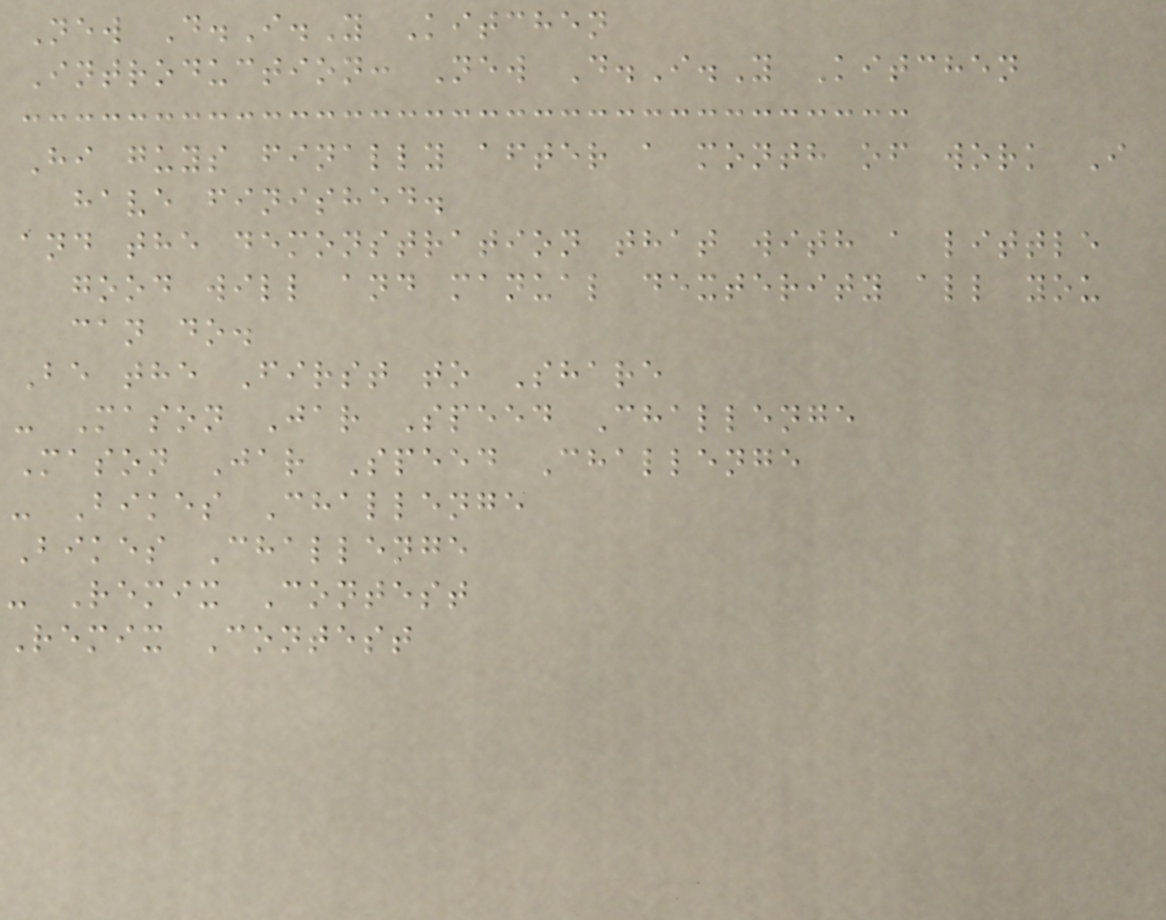New D.I.Y Kitchen
Introduction: New D.I.Y Kitchen
Hi guys finally after a month of work I
have finished.
and the demonstration that with a little
good will and manual dexterity all you
can do.
Be the First to Share
- Mason Jar Speed Challenge
Mason Jar Speed Challenge
- Bikes Challenge
Bikes Challenge
- Remix Contest
Remix Contest
